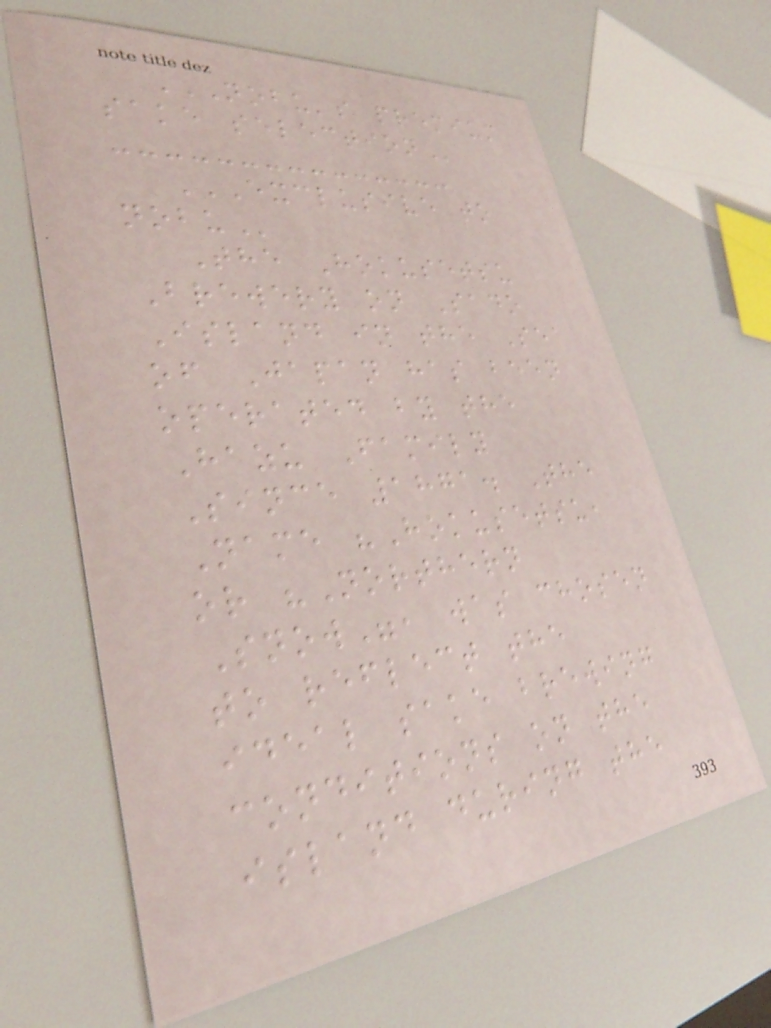NOBU'S PREMIUM
SAKE SELECTION
EXCLUSIVE TO
NOBU
The Hokusetsu
Brewery on Sado
Island in the Sea
of Japan has been
operated by the
Hazu Family
Since 1871. The
Name "Hokusetsu,
or "Northern
Snow", was chosen
to reflect the
ideal sake brewing
conditions on the
island during the
